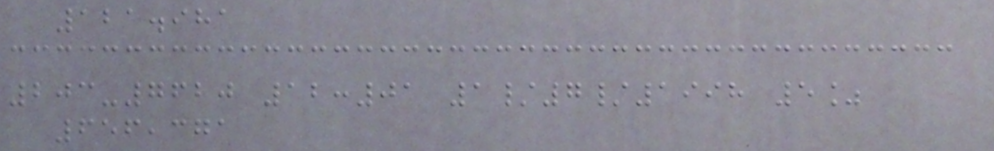121.981
203-7620 12:01 1/7/1998 5%
656,371
